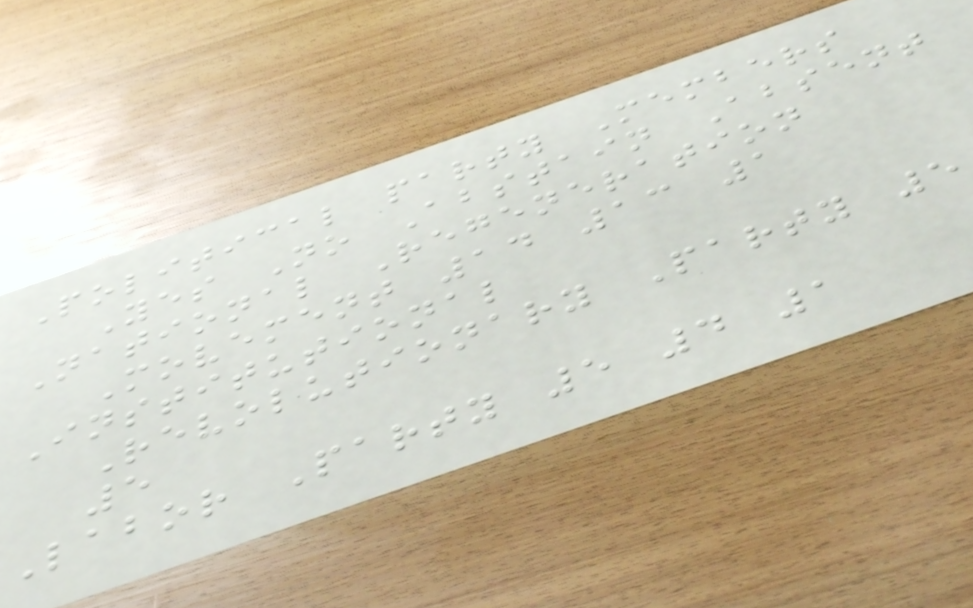Political party Members
Yes No Abstain Absent
National Regeneration
Movement 14 13 1
Institutional
Revolutionary Party 5
5
Labor Party 5 4 1
